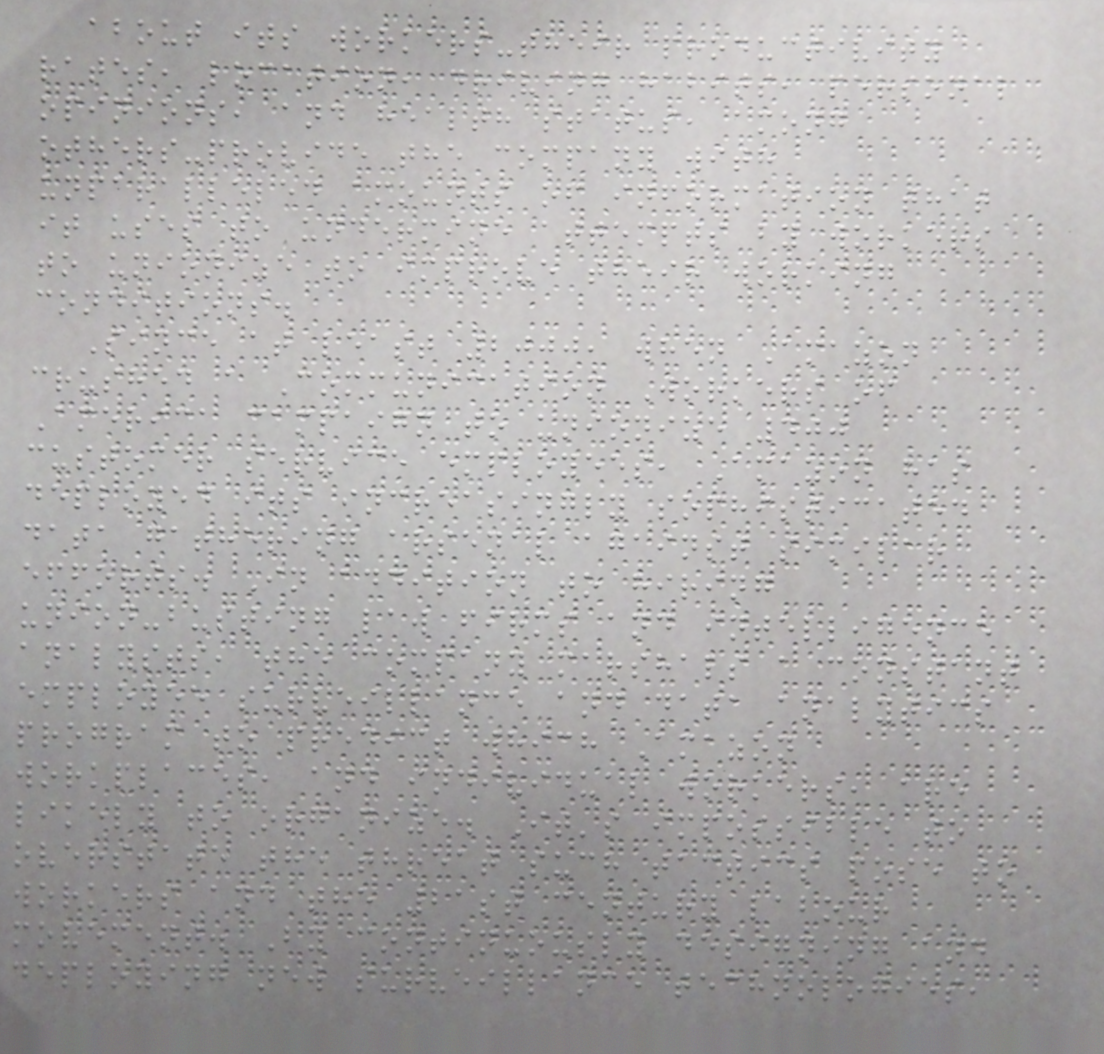about its workers-their productivity
rates, location, driving habits, personal
opinions, and health status, among
others-provide the company with
unparalleled amounts of information that
it uses to undermine attempts by workers
to unionize to improve their working
conditions.
Since at least 2000, when Amazon
crushed a Communication Workers of
America campaign to unionize 400
customer service employees, Amazon has
deployed its increasingly sophisticated
data gathering arsenal against similar
efforts. In addition to hiring
union-busting law firms and intelligence
analysts, the company marshals a constant
employee surveillance and data analytics
program to predict which Amazon
workplaces, and individual workers, are
likely to organize. It's impossible to
overstate the threat such tactics pose to
workers and the 21st century labour
movement. By continuously designing and
deploying new surveillance technologies,
